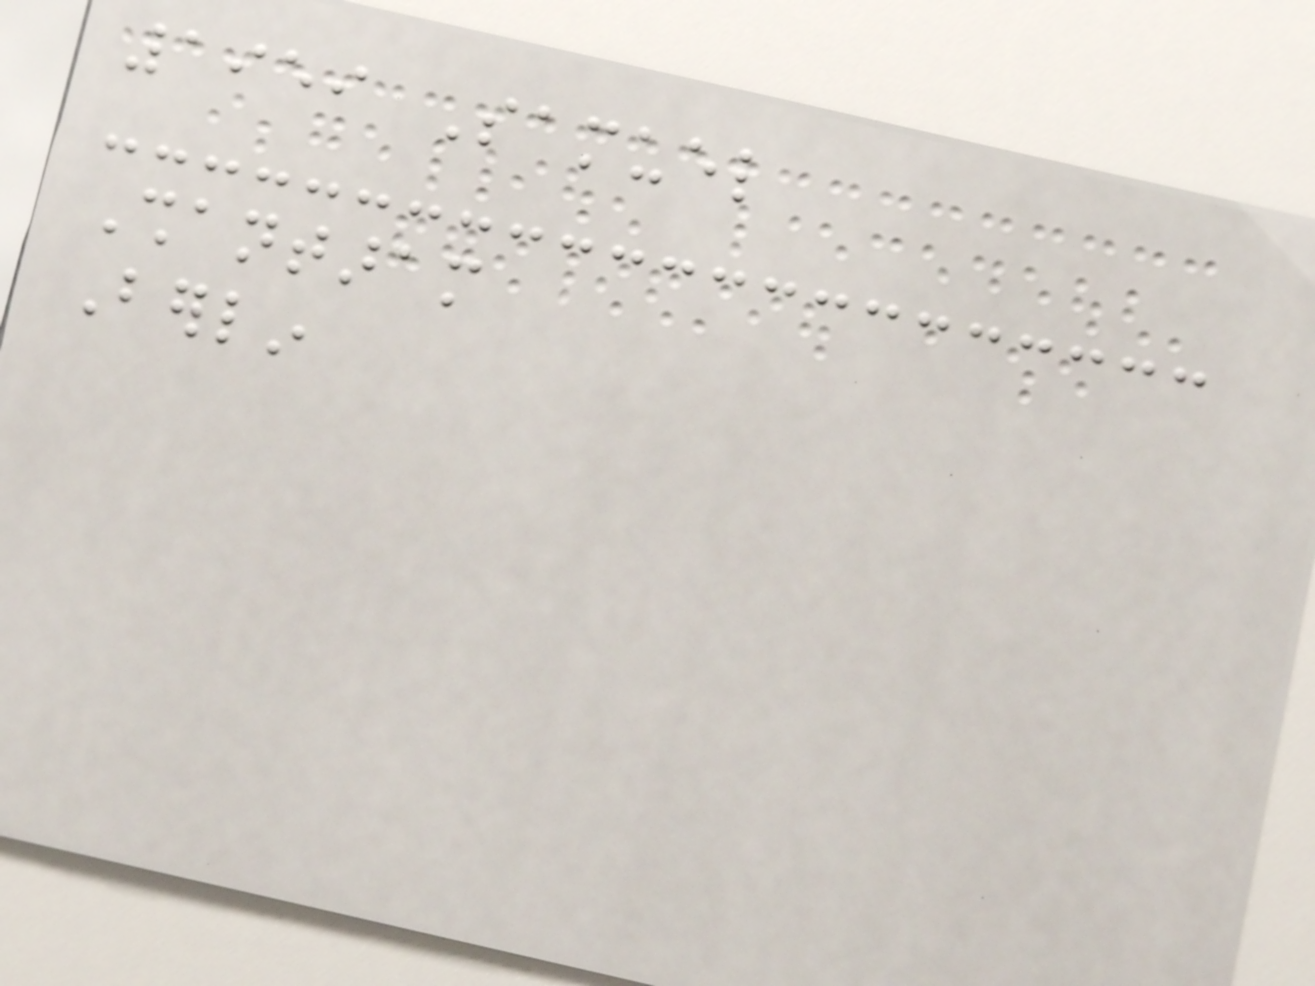1959 Samuel
Shantaram
Berlin
